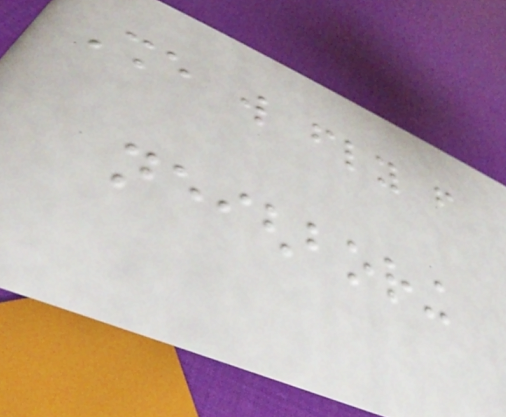She will fly from
neighboring
